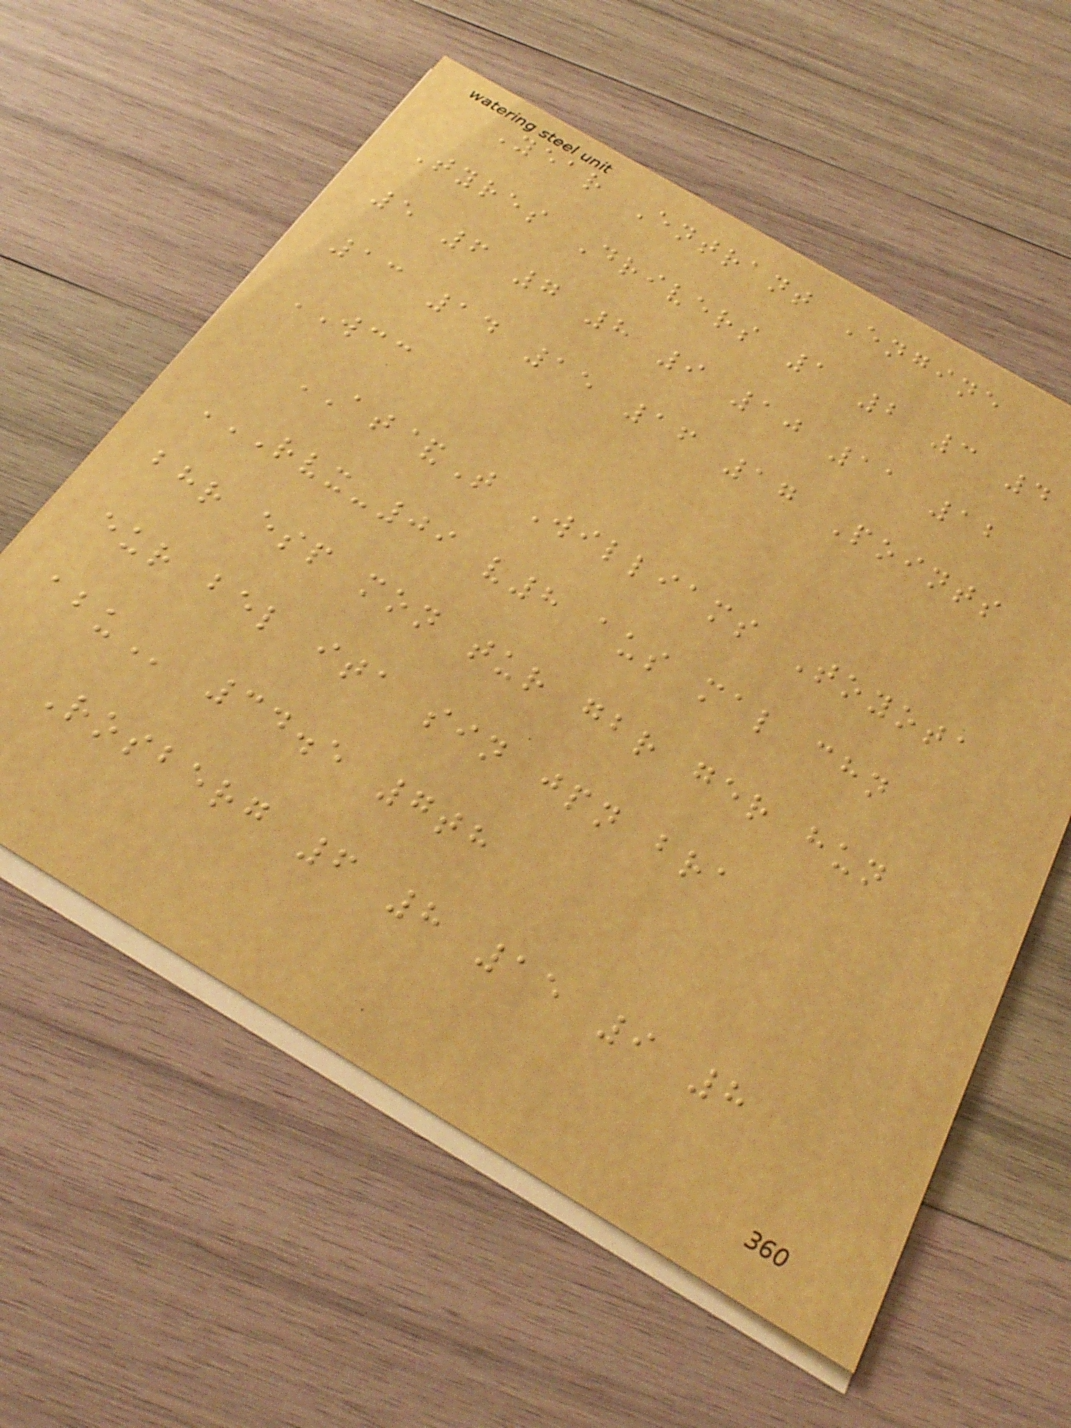Year Entrant Engine
Tyres Drivers 1 2 3 4
5 6 7 8 9 10 11 12
13 14 15 16 17 Points
WCC
AT&T Williams Toyota
RVX-09 V8 AUS MAL CHN
BHR ESP MON TUR GBR GER HUN
EUR BEL ITA SIN JPN BRA
ABU 34.5 7th
Rosberg 6 8 15 9 8
